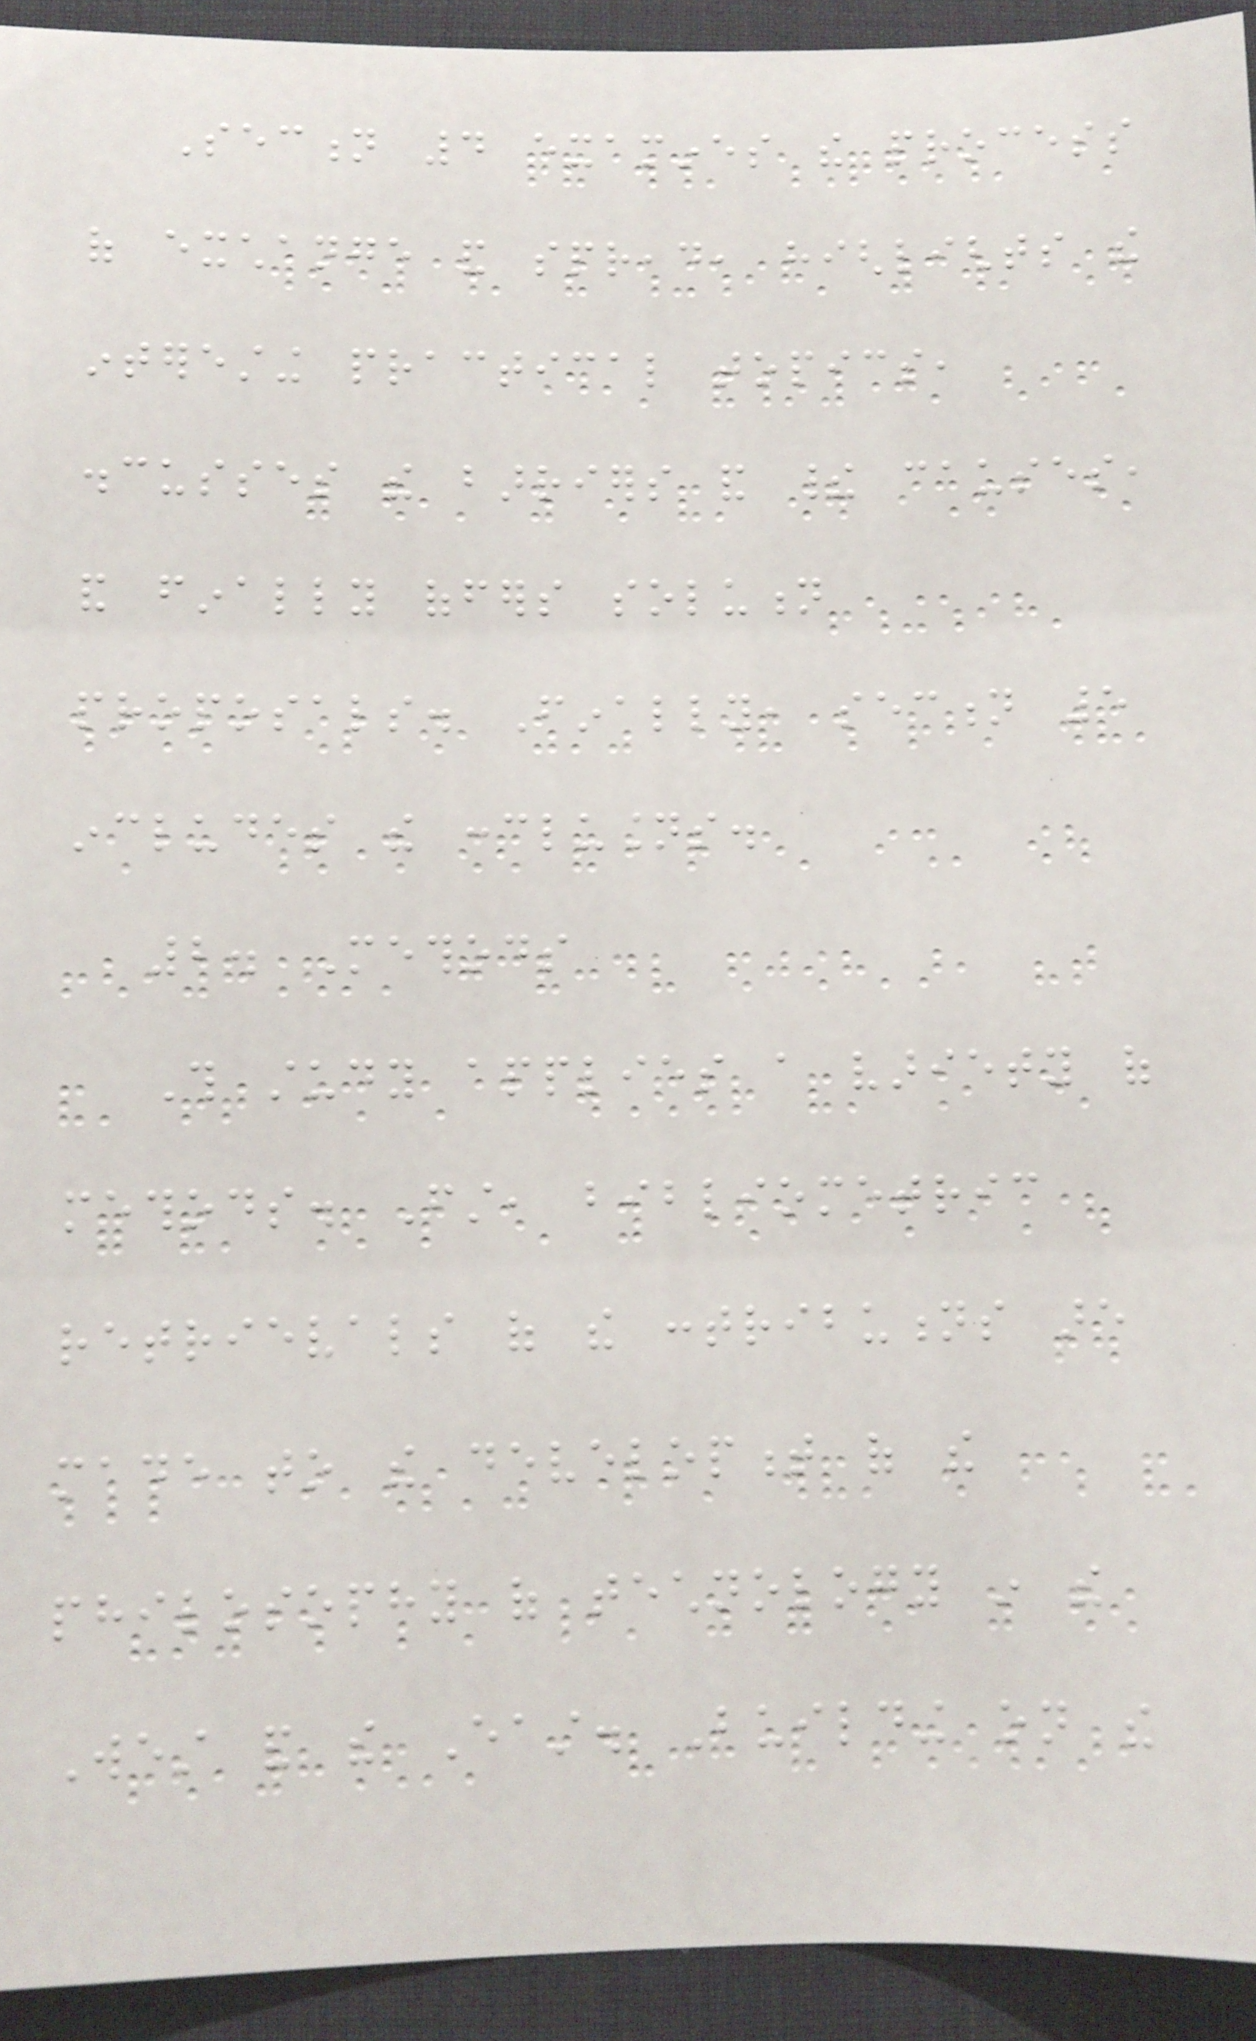Section 4 examines the process
of exchange and spread, highlights the
interesting practical topics,
discusses the barriers and their causes,
and finally offers solution
proposals. Finally, section 5
includes the conclusions.
2. Methods
This study applies a variety of
methods. First, bibliometric
retrievals of the contributions are
made to the development of the
philosophy of technology in the
West and the East. Building on the
